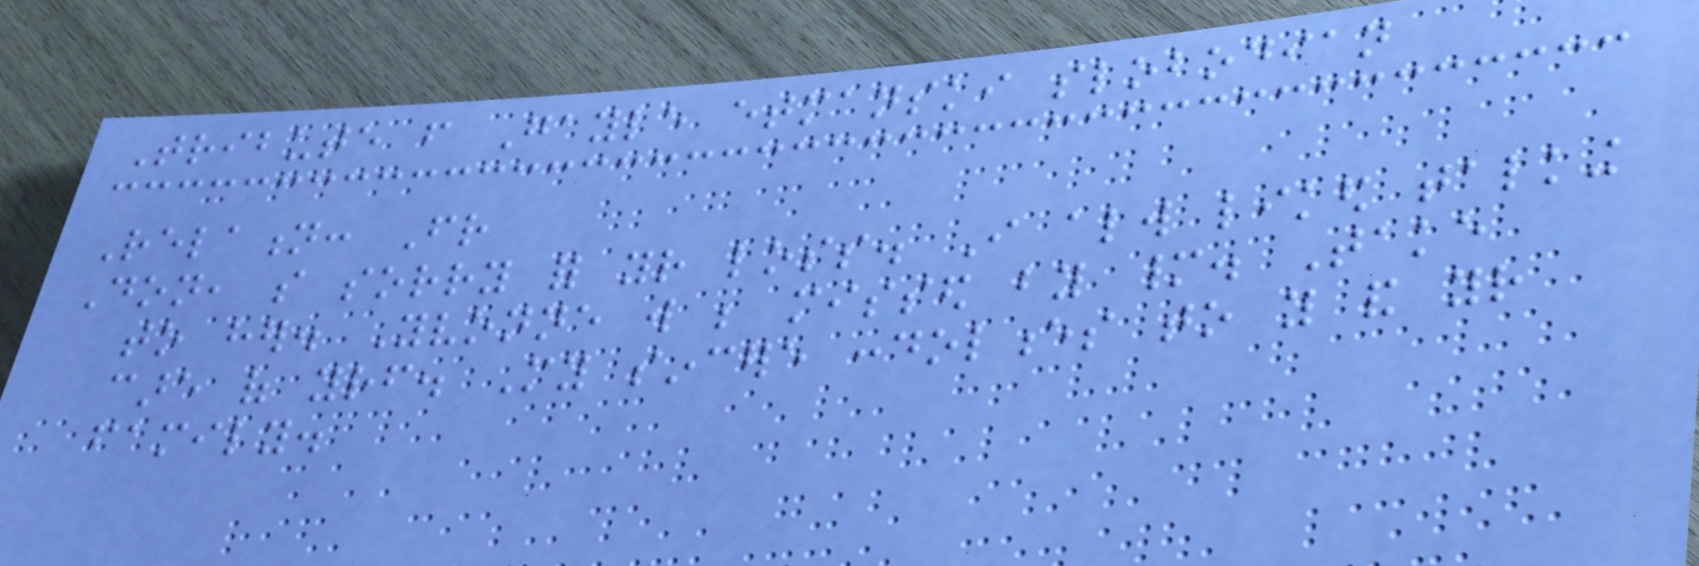Tribute from Gayle etmanski slobodian
Relation: Friend
Don, so sorry for your loss. I always liked talking
to her. Yvonne will be missed by many. Take
care of yourself. My sincere condolences to you and your
family.
